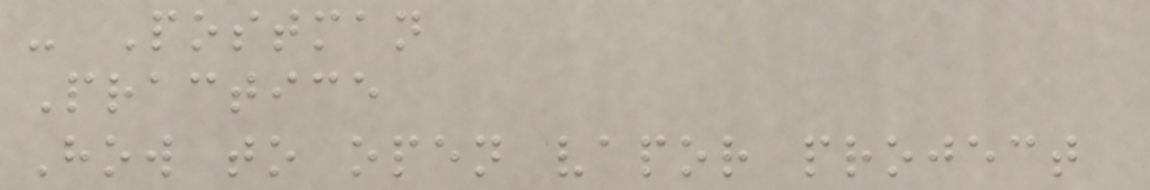- Postman
Practice
How to open vapor project
